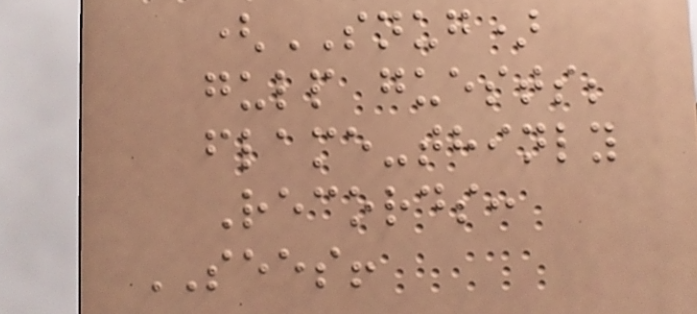(SNUG)
gulp guests;
flame-thinly
Records:
SEES!
